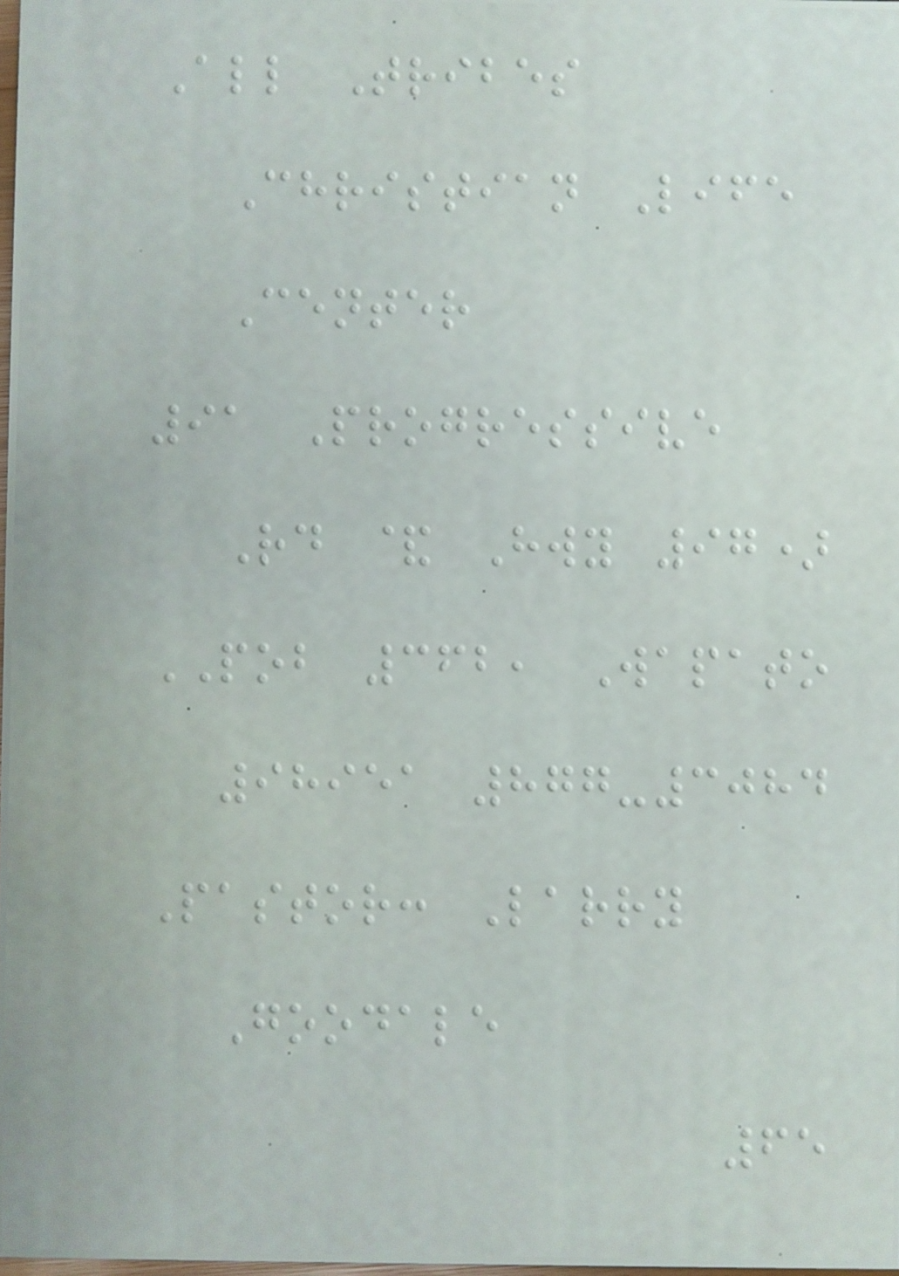All Tribes
Christian Life
Center
91 Progressive
Rd & Hwy 97)
POB 362, Wapato
98951 877-3084
Pastor: Larry
Goodale
65
